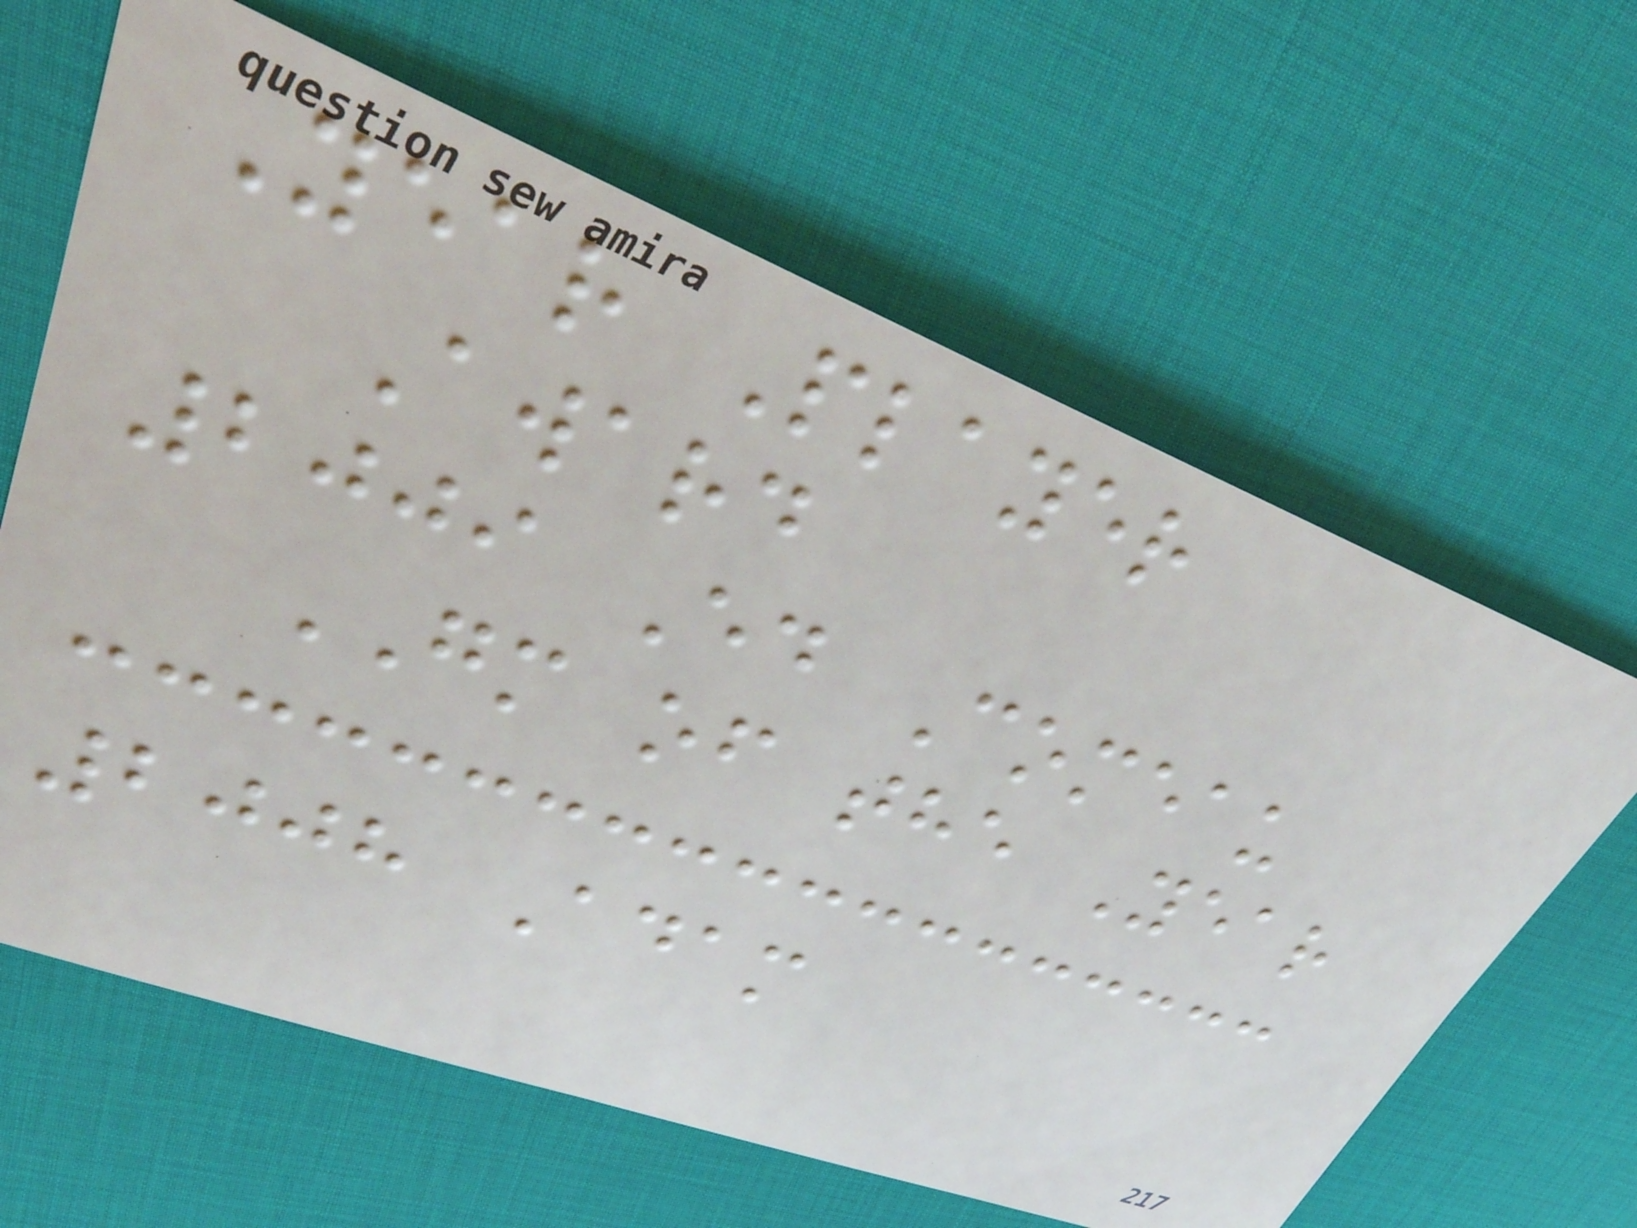Year Player
Award
2009 Ed Comeau
GM of the Year
2008 Adam
